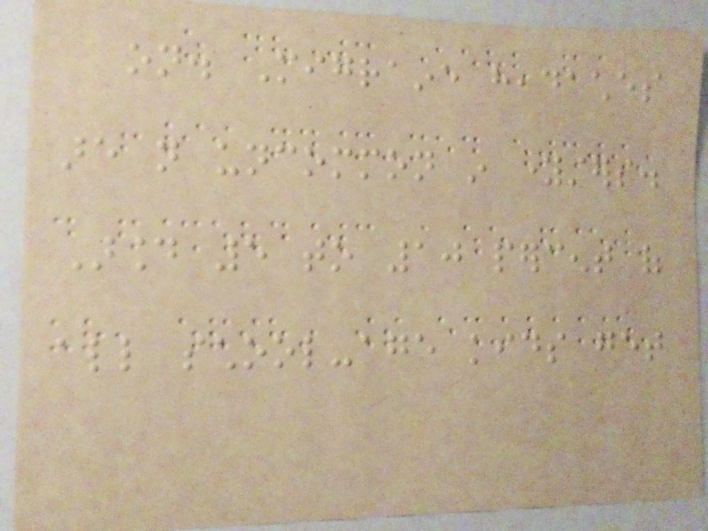on. Migraine headaches
are not uncommon in youngsters.
Around 5 to 10 percent of
all school-age kids get
